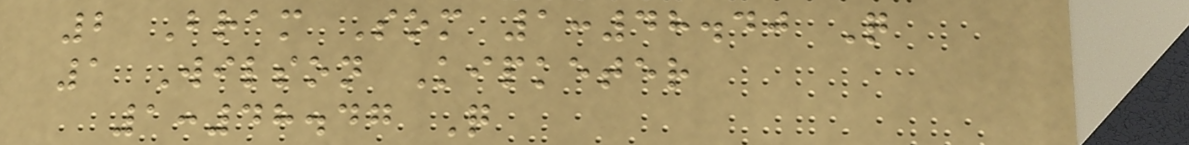2 Bram Som 1:48.40 Q
1 Wilson Kipketer
1:48.47 Q
